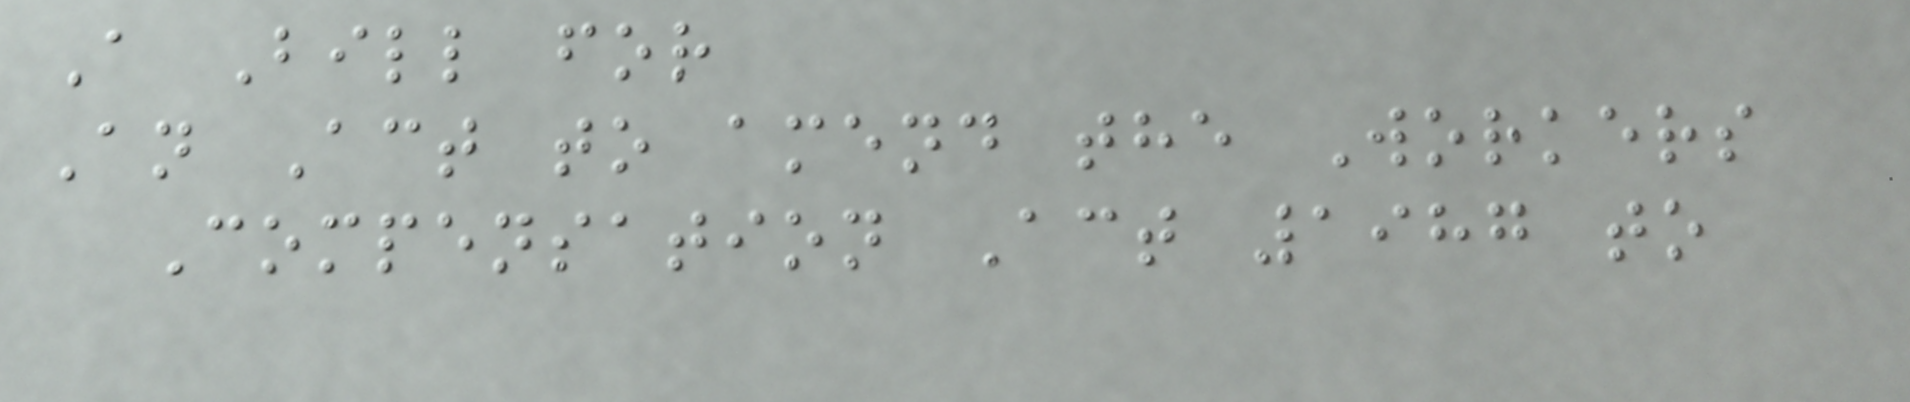A Bill for
An Act to amend the Workers
Compensation Act 1987 to
